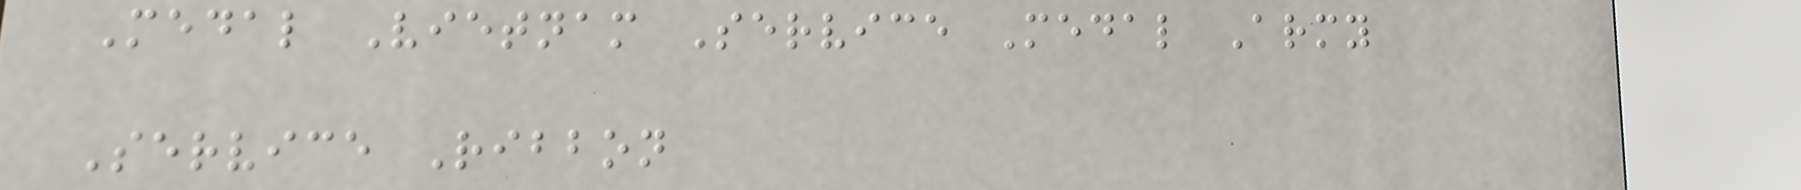Medal Vietnam Service Medal Army
Service Ribbon
